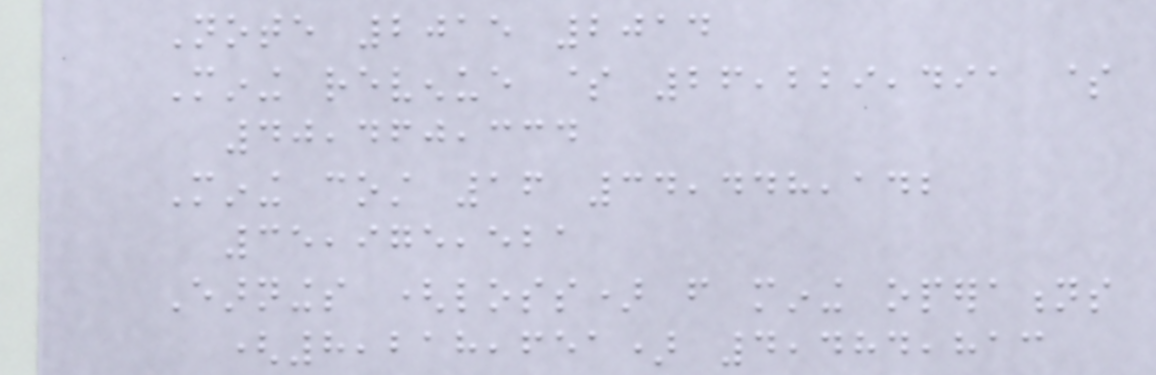Note 2015 2014
Mining revenue $ 26,229,491 $
40,460,334
Mining cost 16 34,448,142
35,975,521
Earnings (loss) from mining operations
(8,218,651) 4,484,813
